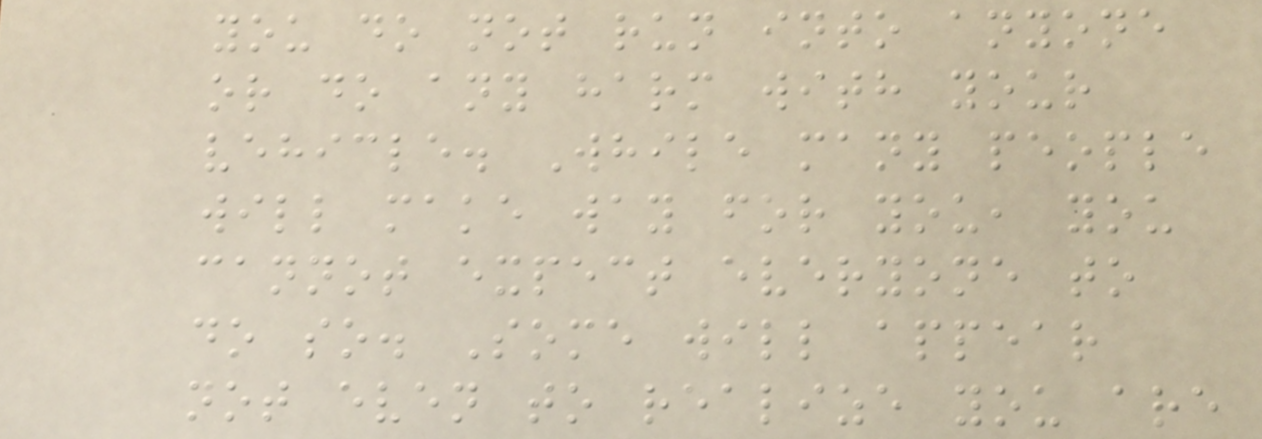you do not run into anyone
or do any harm with your
vehicle. While many people
will make way for you, you
cannot expect everyone to
do so. Some will appear
not even to realize you are
